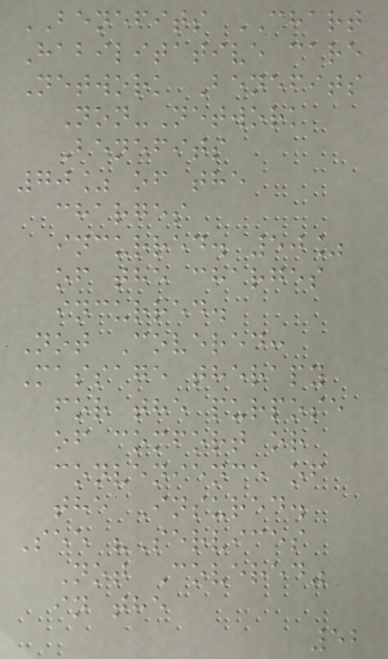BENEFITS CHART
Habilitative care
Network Benefits
Non-Network
Benefits
70% of the
charges
incurred. 50%
of the charges
incurred.
Not Covered:
Massage therapy
for the purpose
of comfort or
convenience of
the Insured.
See "Services
Not Covered"
in the
52
